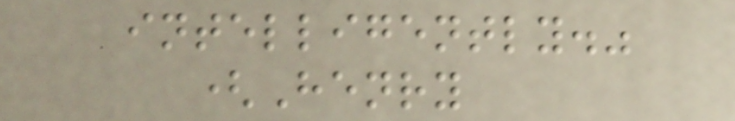intelligently."
(Henry
